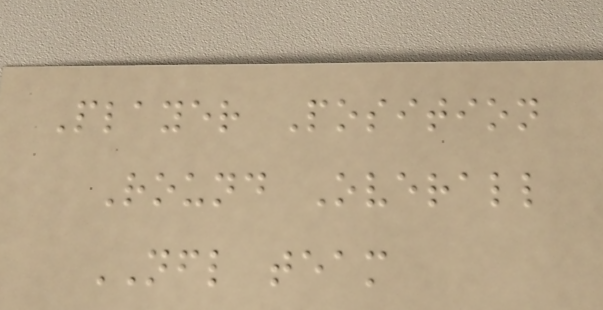Player Position
Round Overall
NFL team
